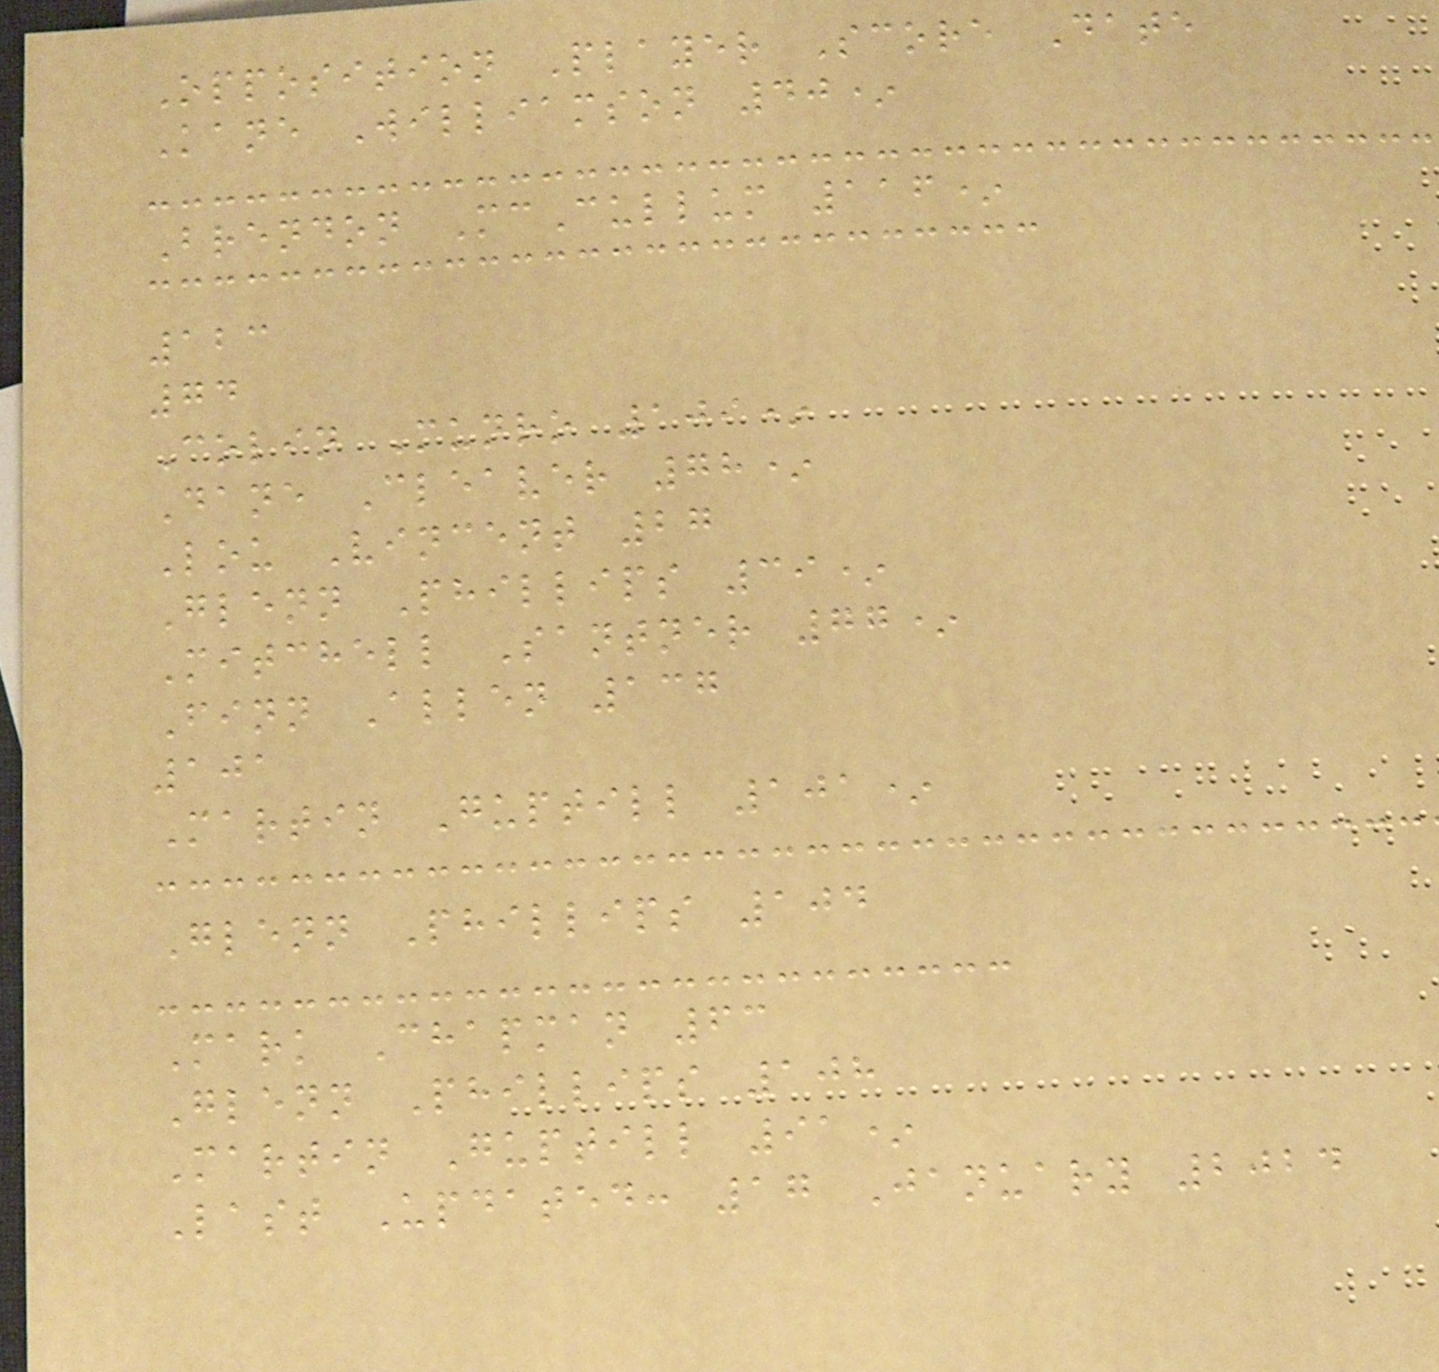Opposition Player Score Date
Kane Williamson 40*
Brendon McCullum 116*
123
74
Colin Munro 109*
Dane Cleaver 78*
Lou Vincent 27
Glenn Phillips 39*
Mitchell Santner 77*
Finn Allen 137
101
Martin Guptill 101*
Glenn Phillips 104
Mark Chapman 63
Glenn Phillips 108
Martin Guptill 91*
Last Updated: 17 January 2024
